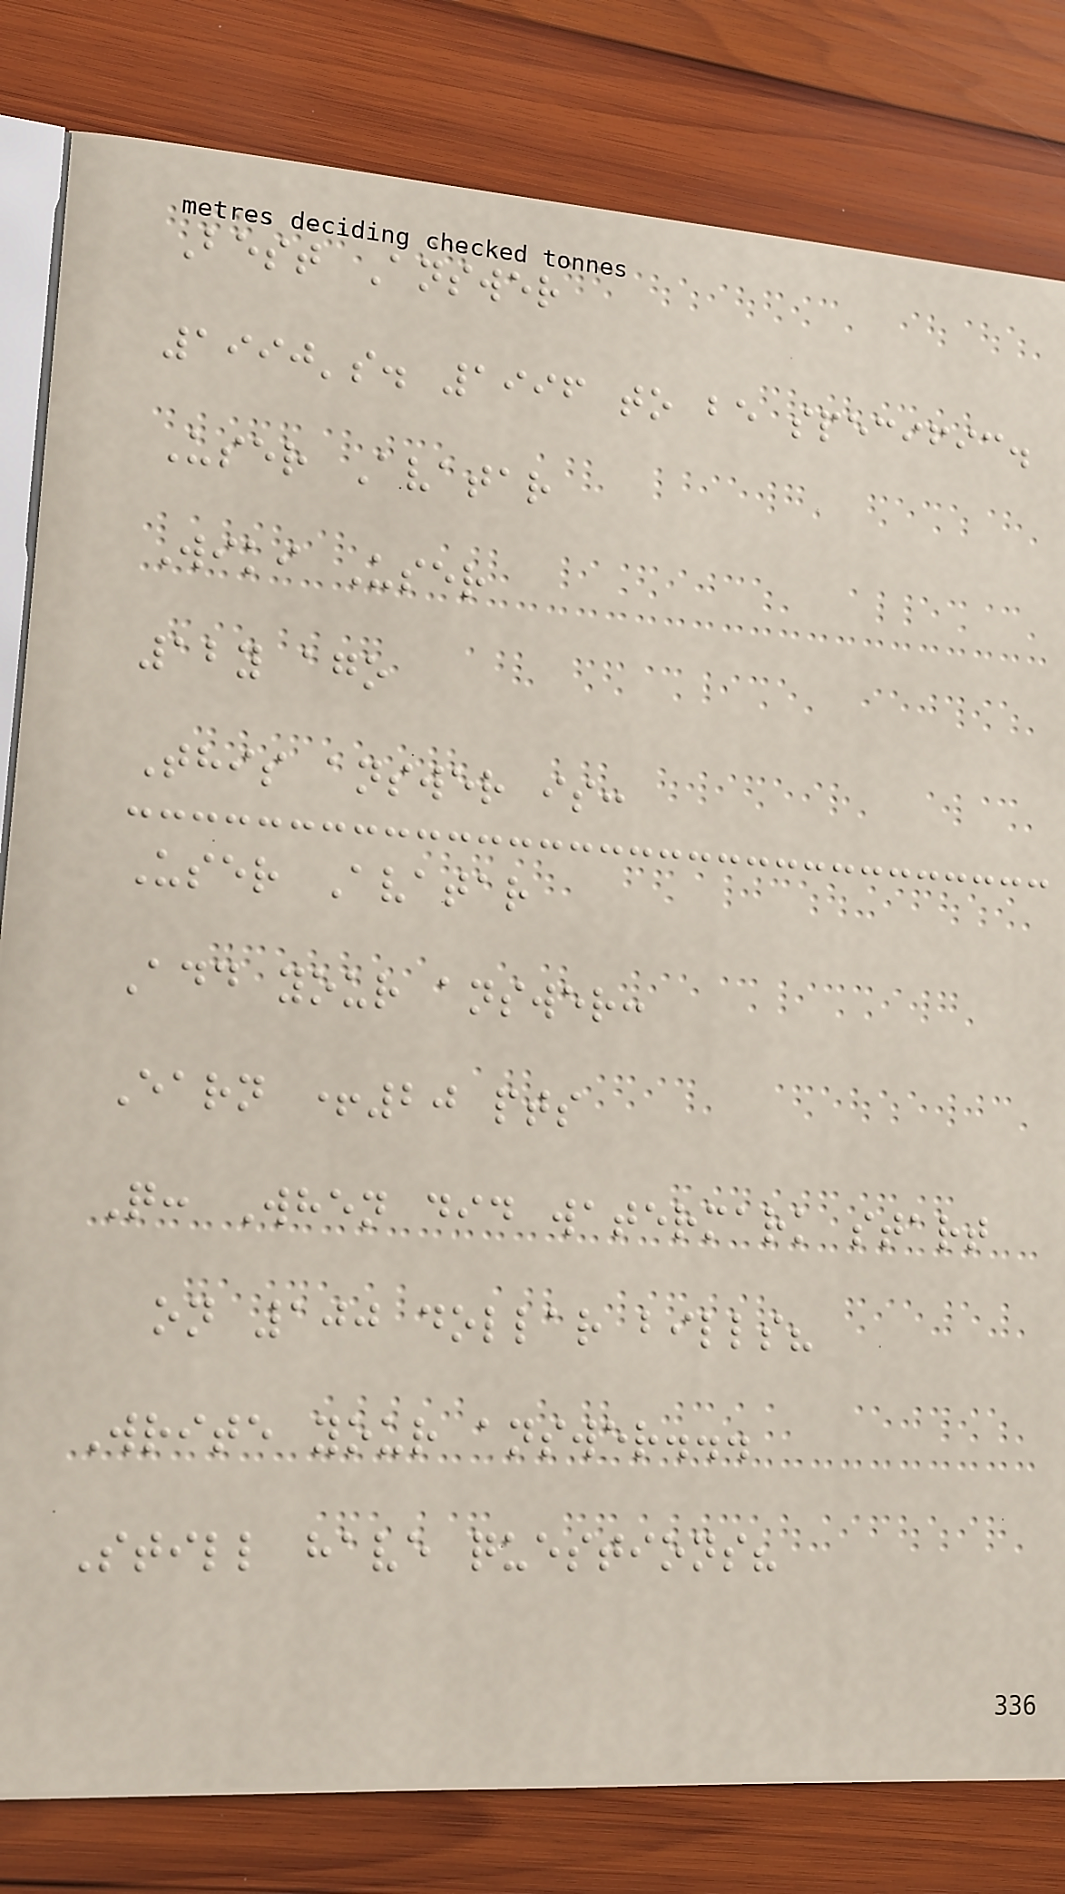Best Answer
1990's. 1996 to be specific.
User Avatar
Wiki User
12y ago
This answer is:
User Avatar
Add your answer:
Earn +20 pts
Q: When did watermark start
on 100 dollar bills?
Write your answer...
Still have questions?
